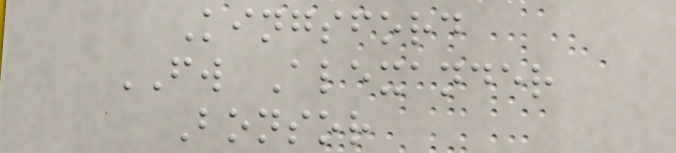Kingsford
FW Alexander
Bonsor
